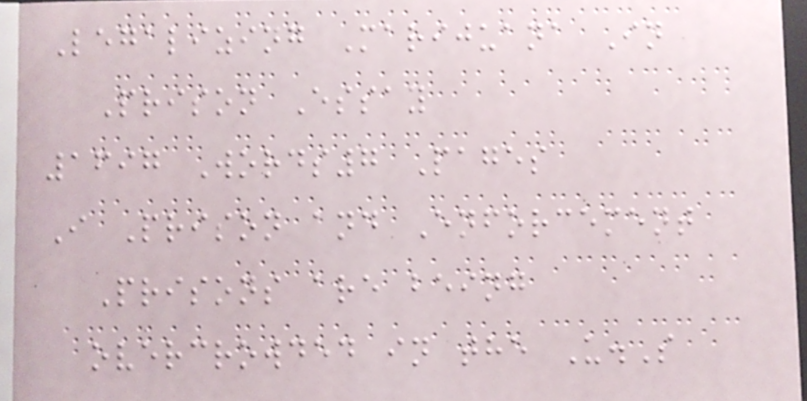Legalizing Marijuana In
Prison Essay
1697 Words7 Pages
I Prison and Enforcement
Prisons are being
overcrowded in the U.S
